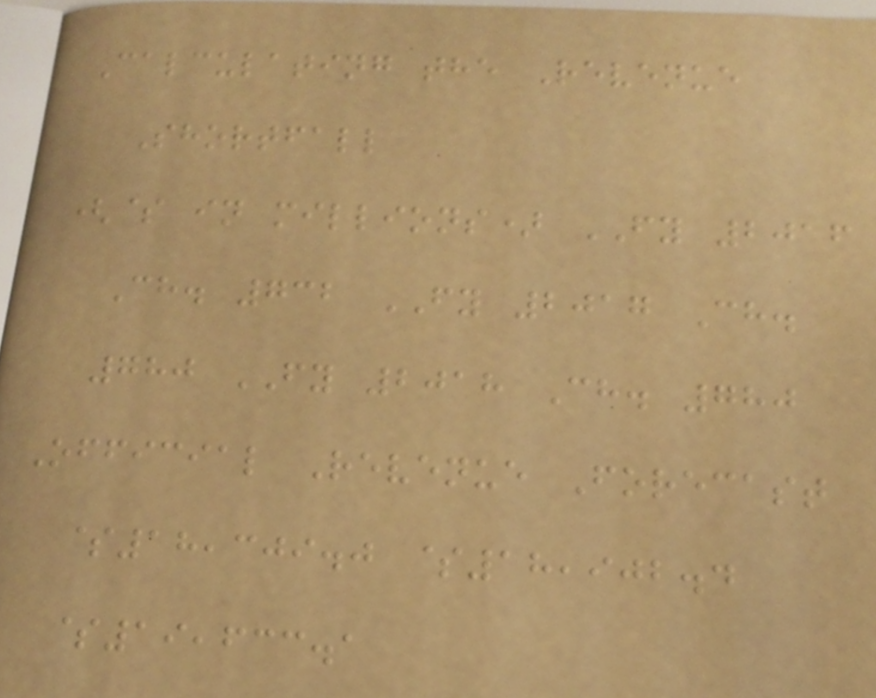Calculating the Revenue
Shortfall
($ in millions) FY 2016
Ch. 732 FY 2017 Ch.
780 FY 2018 Ch. 780
Official Revenue Forecast
$18,309.0 $18,902.4
$19,633.1
